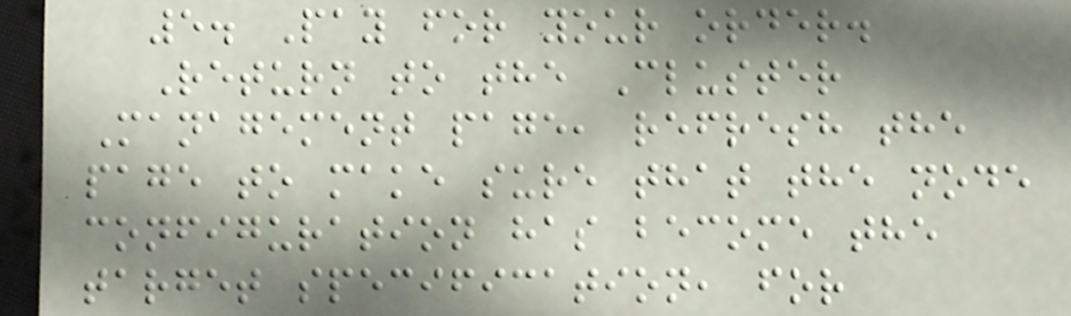5. Pay for your order.
Return to the Cluster
Management page, refresh the
page to make sure that the node
configuration has become the
target specification, for
